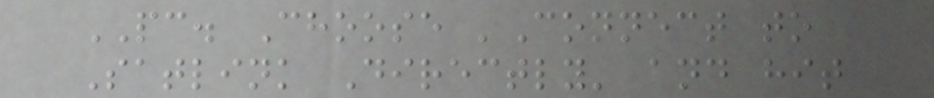PC. Choose 'Connect to
Satlink Directly' and hit
